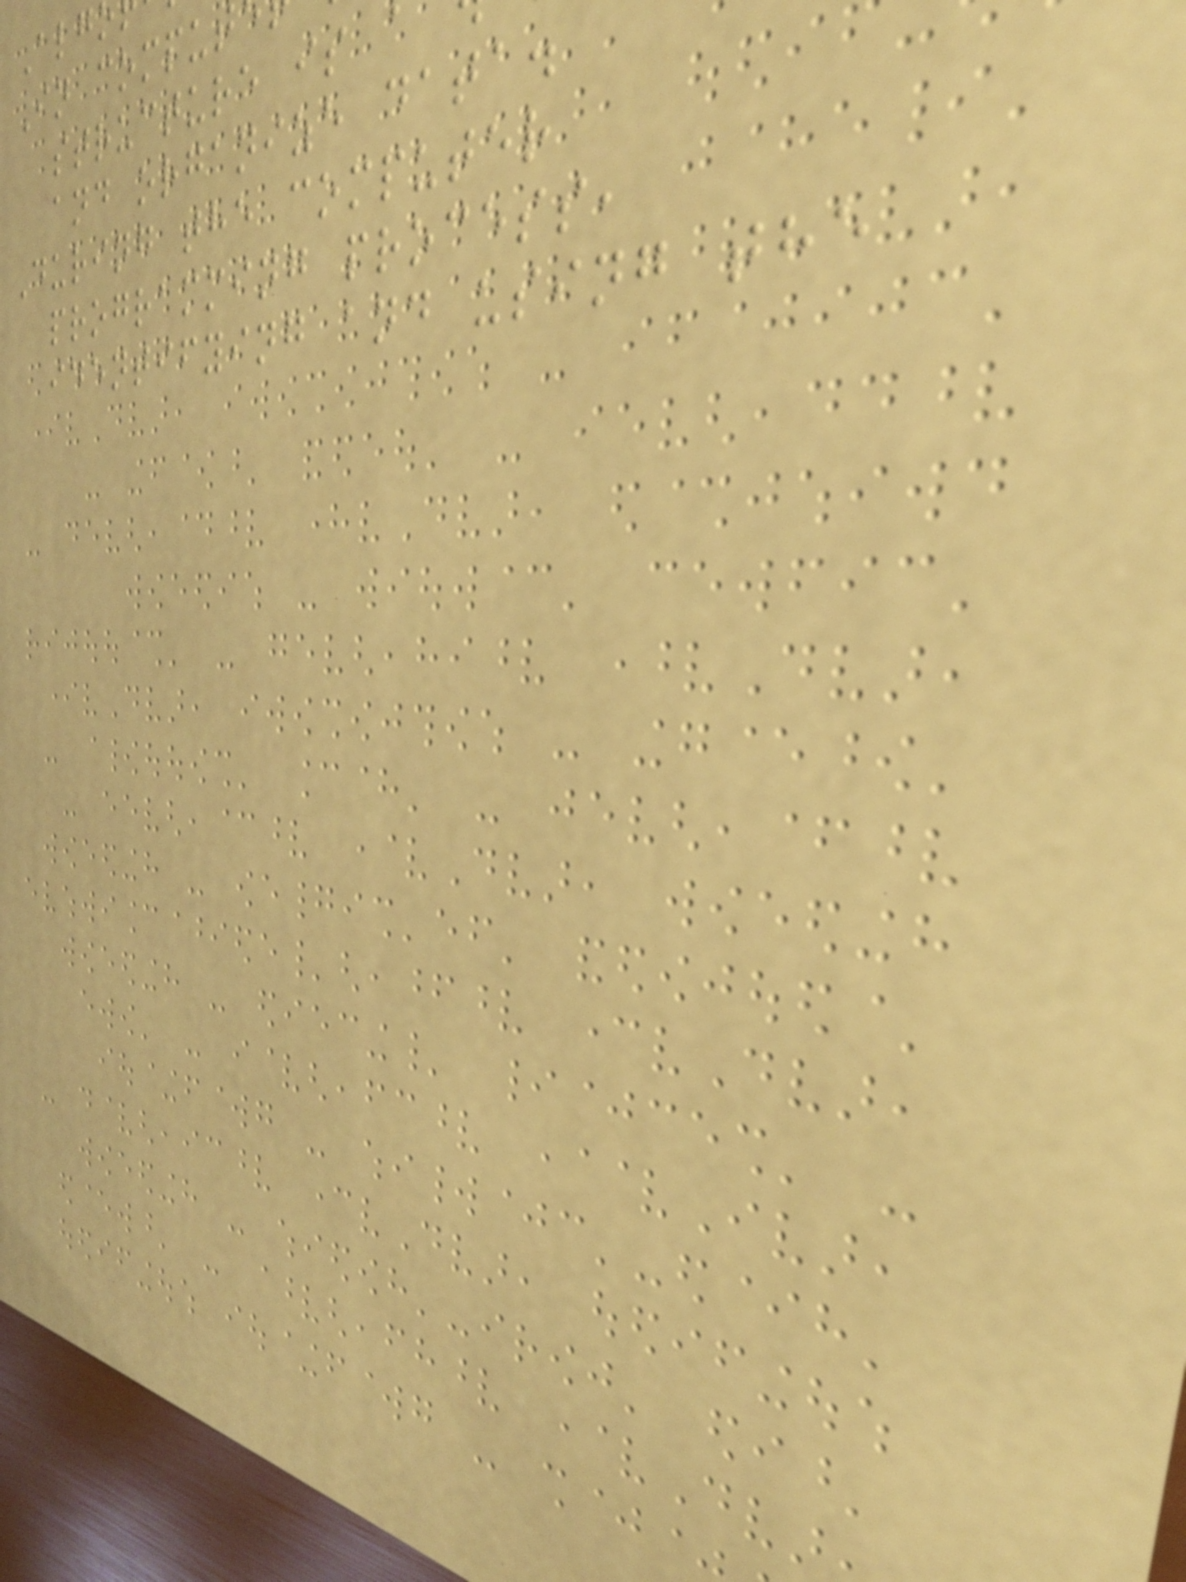In comput
structure is
and organize data.
During the computer
programming process,
identifying and using the
